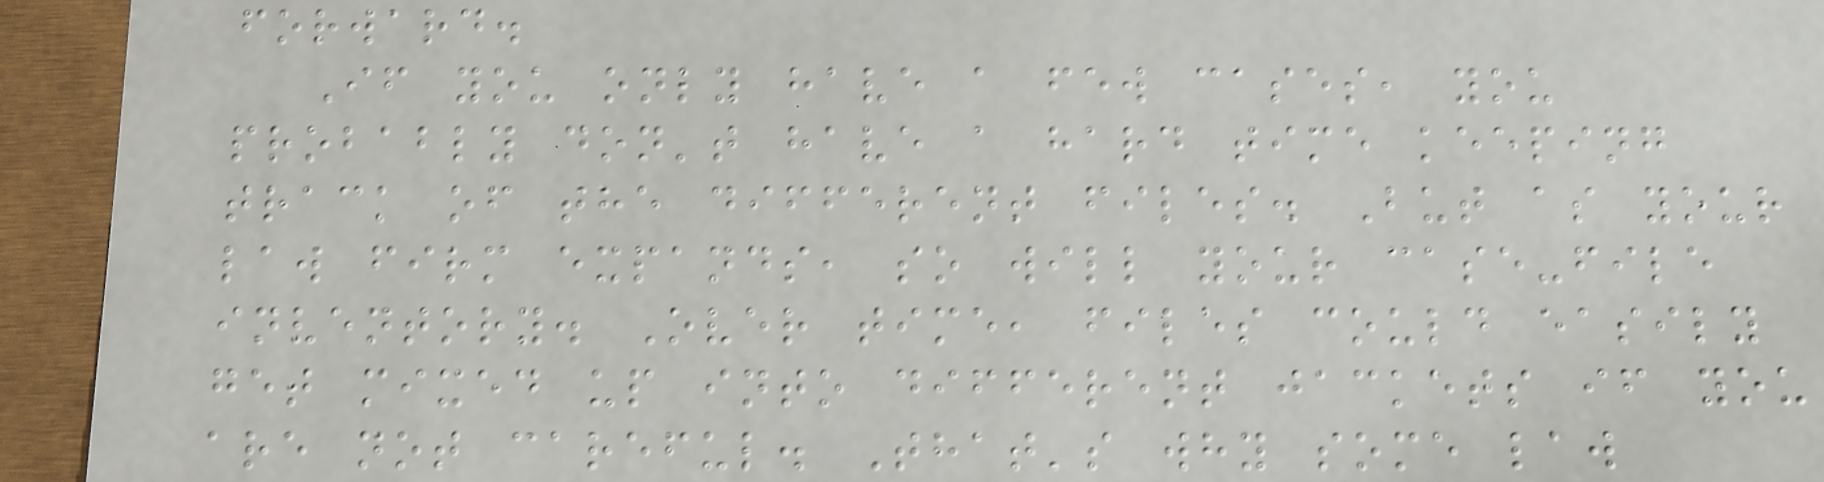forward.
If you only have a few cases, you
probably don't have a hard time keeping
track of the different files. But as your
law firm expands, so will your case-file
inventory. Over time, files could easily
get mixed up into different jackets if you
are not careful. That's why some law
